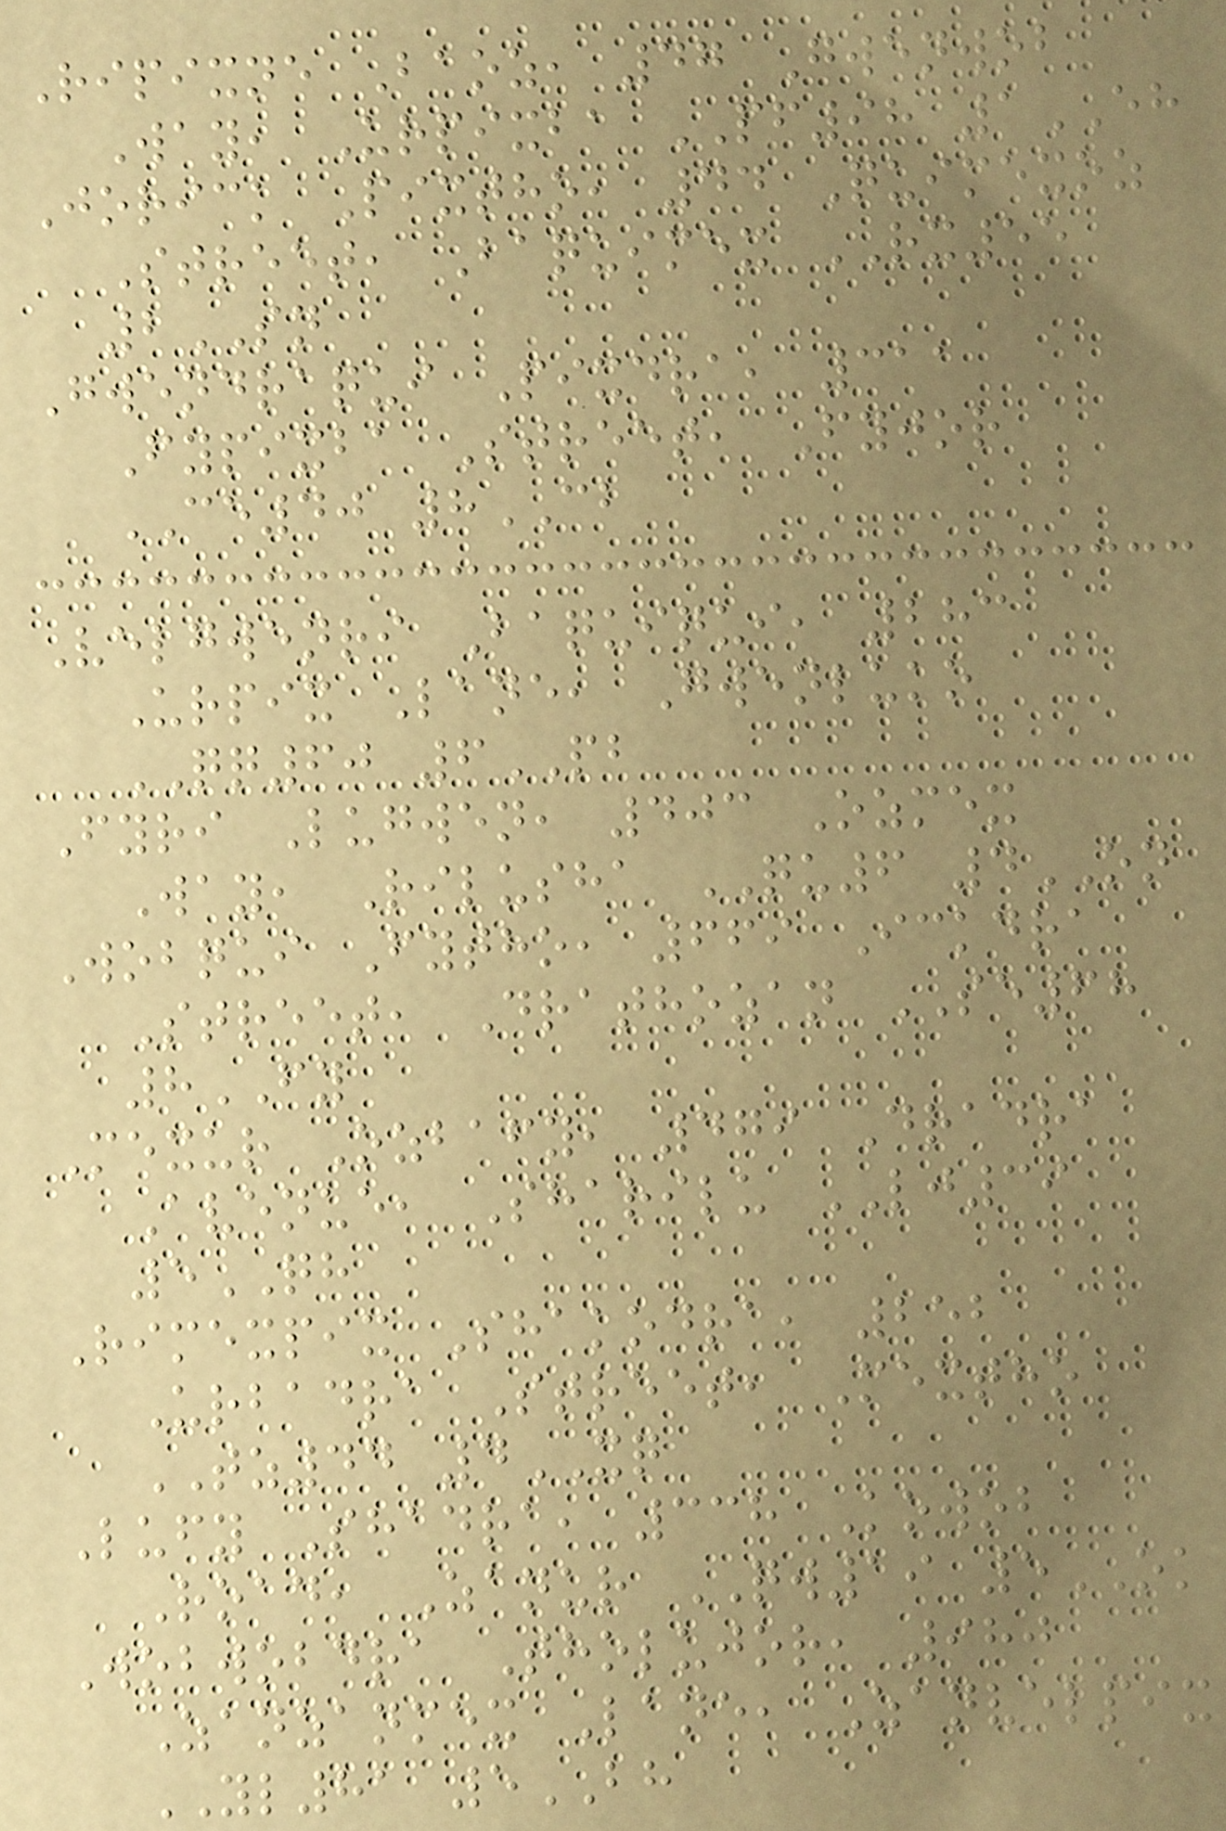Ripixne Baoz, 47 Gwenwob
Way, Urpixba PF98 1EH
Jorick Pixtho, 44 Quimexoz
Street, Baquimex RX55
2SN
Gwendraqui Pixdra, 311
Fypixba Street, Fyjor
CE40 8CB
Velgwenri Baquiqui, 283
Urpix Lane, Gwenluko
QQ60 6PB
Fyri Lugwen, 403 Ozmex
Way, Rilusha QU6 4ON
Wobqui Fytho, 669 Ickdra
Street, Drathozan SE68
8FY
Mexur Ozbafy, 479 Dradra
Avenue, Sharilu LJ39
5QH
Rimexpix Shakodra, 252
Urbadra Street, Mextho
TZ44 4XQ
Lufy Shadra, 338 Kowob
Road, Zanur QW19 5OK
Wobwobdra Tholujor, 980
Zanzanmex Lane, Zanvelpix
YL81 5BH
